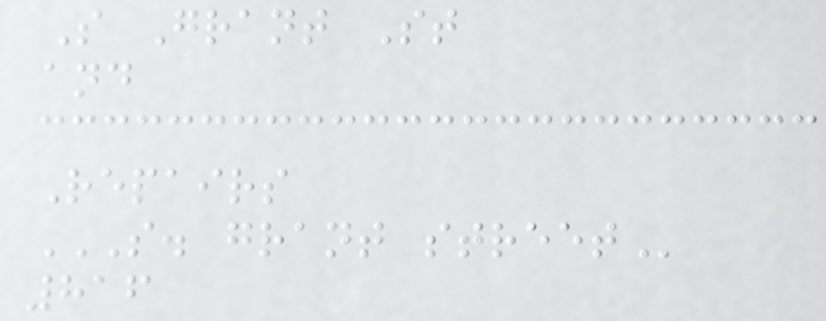S Grant St
and
Repairs
S. GRANT STREET
816
